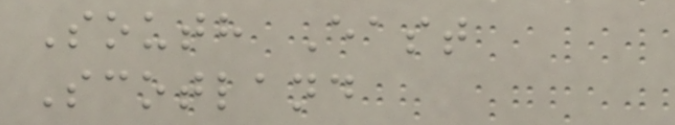South East
Scotland
